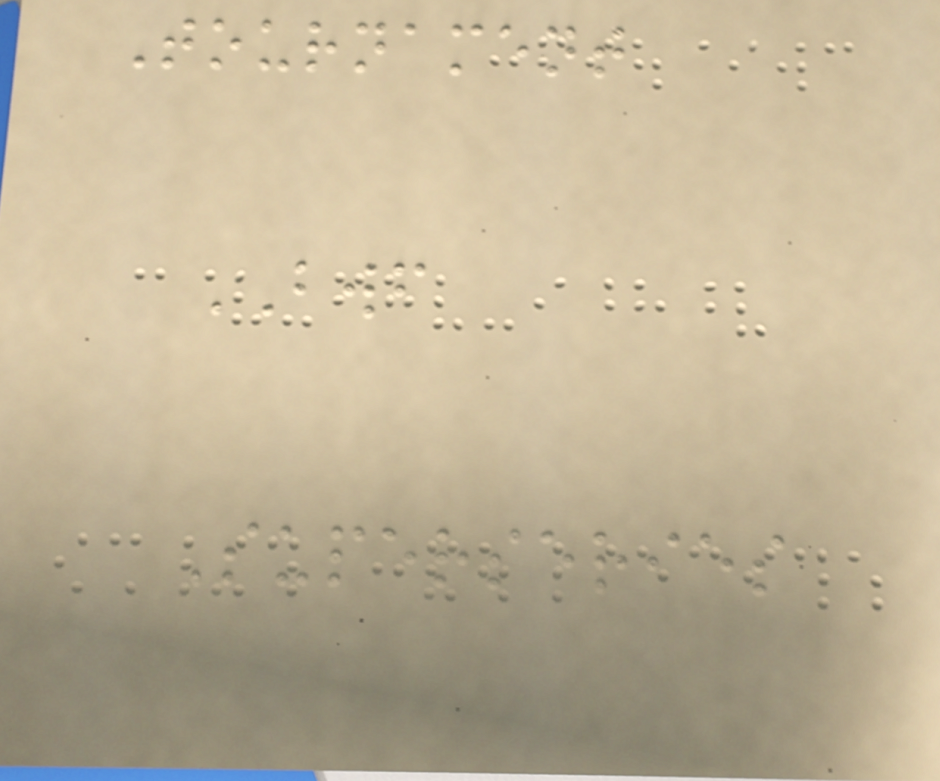Tournament
BWF
Superseries
